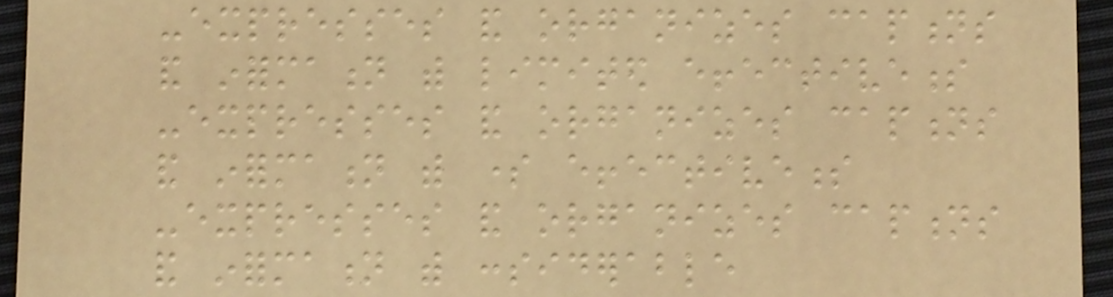-expresses and organizes captions
and information with limited effectiveness
-expresses and organizes captions
and information with some effectiveness
-expresses and organizes captions
and information with considerable
